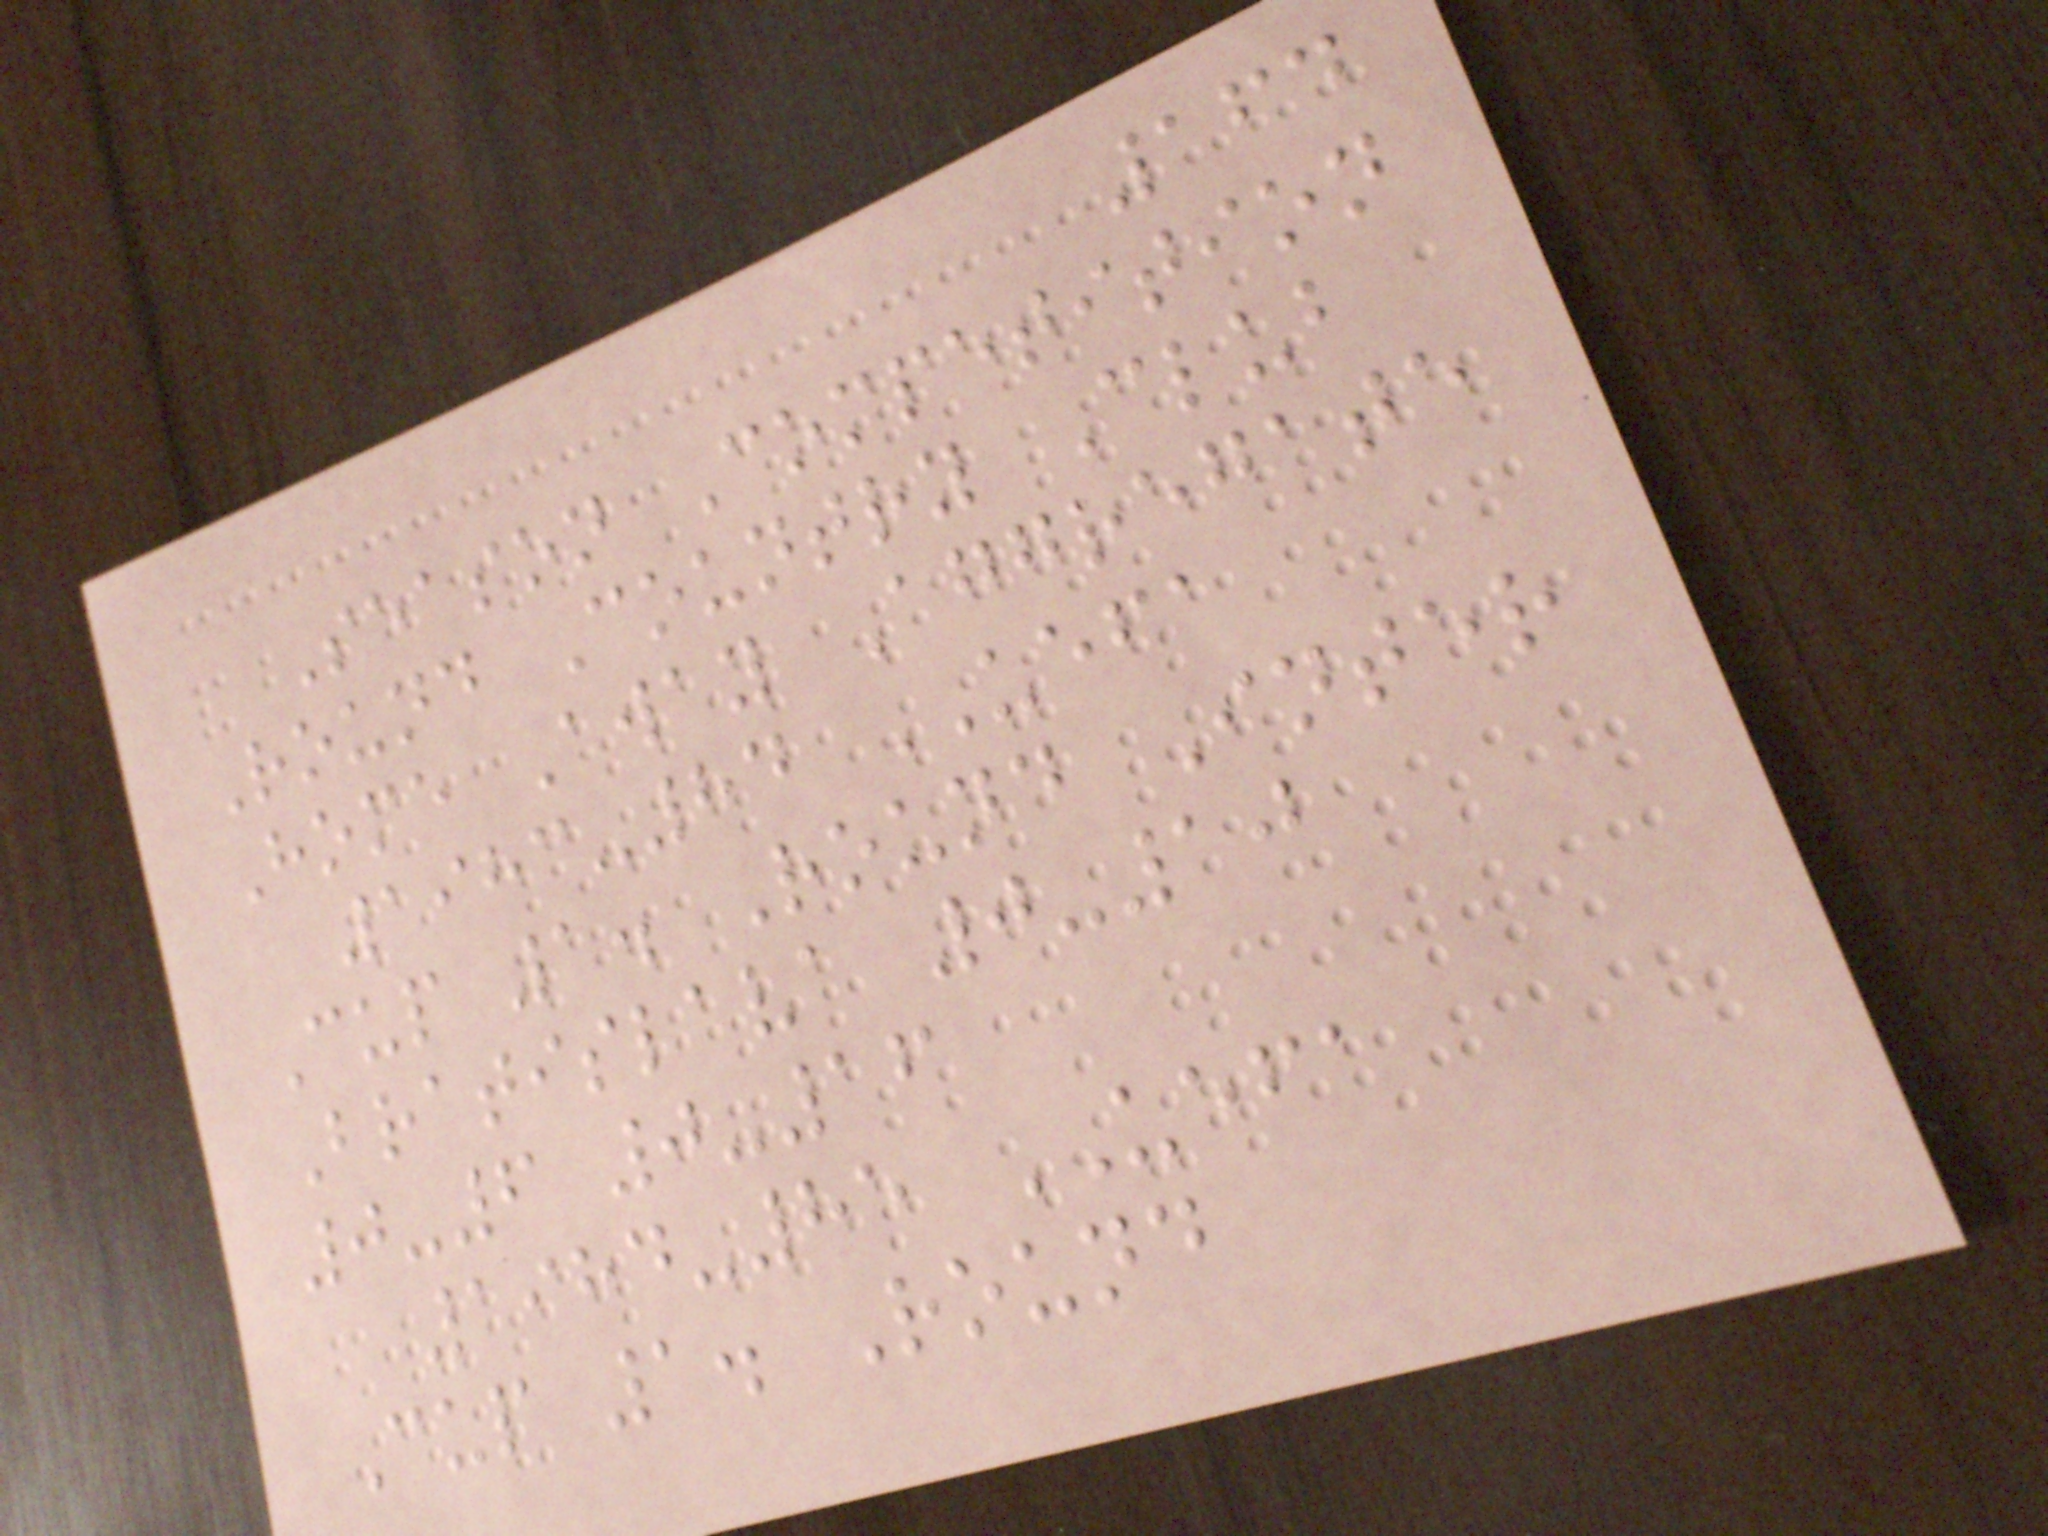164
Season Competition
Round Country Club
Home Away Aggregate
1983-84 UEFA
Cup 1. Round Inter
Bratislava 0-10
0-6 0-16
1984-85 UEFA
Cup 1. Round
